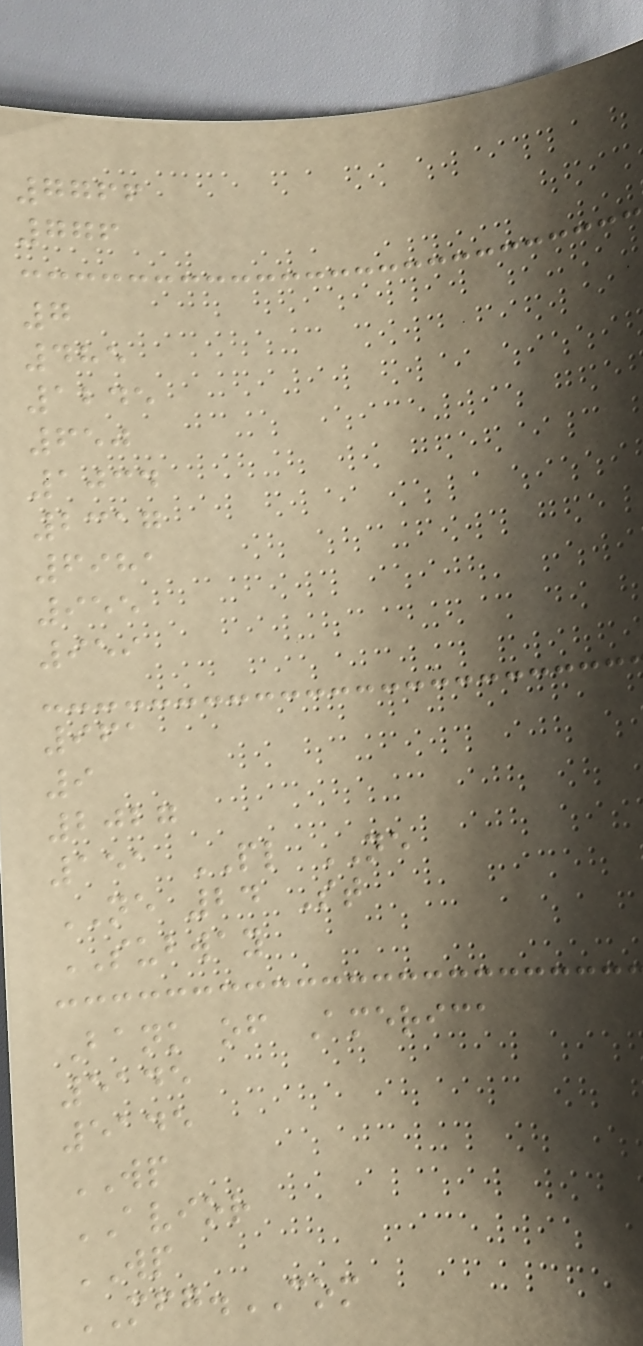7766
776
7
485
1245
650
1034
2317
6981
955
959
961
9
2027
151 PL NE
NE 24 St
SUBWAY
Bank of America
5145
5145
WP
AVIOR
WP
MFG.COM
